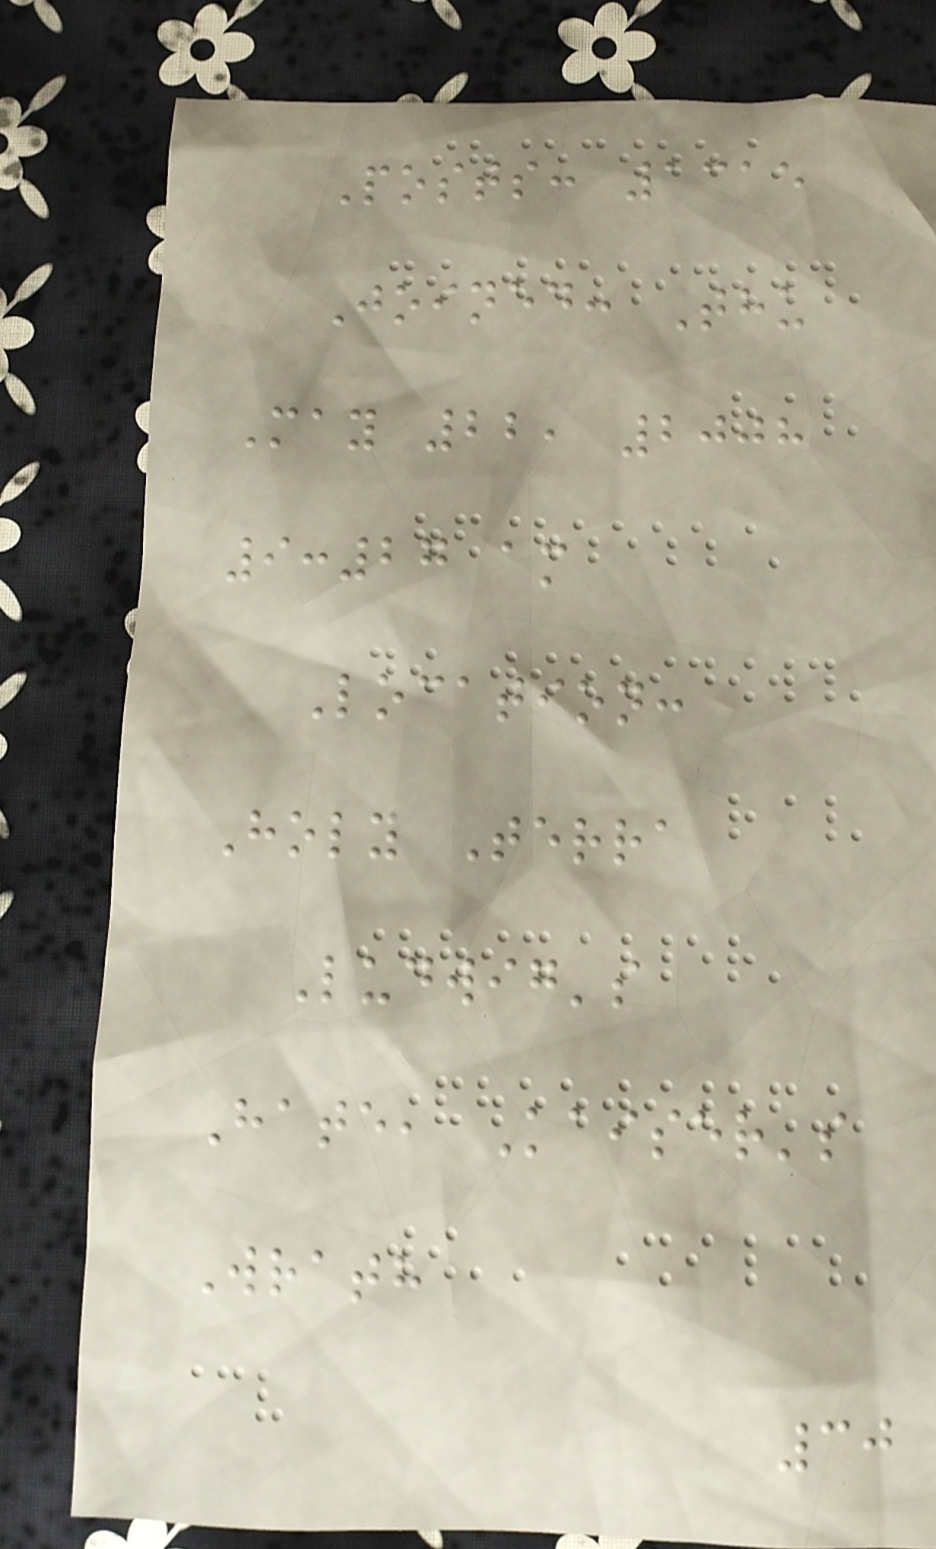Posts: 1315
Joined: Thu
May 22, 2008
9:27 am
Location:
Holy Terra
Ludwig's
Hate, Kaiser's
Wrath
30
